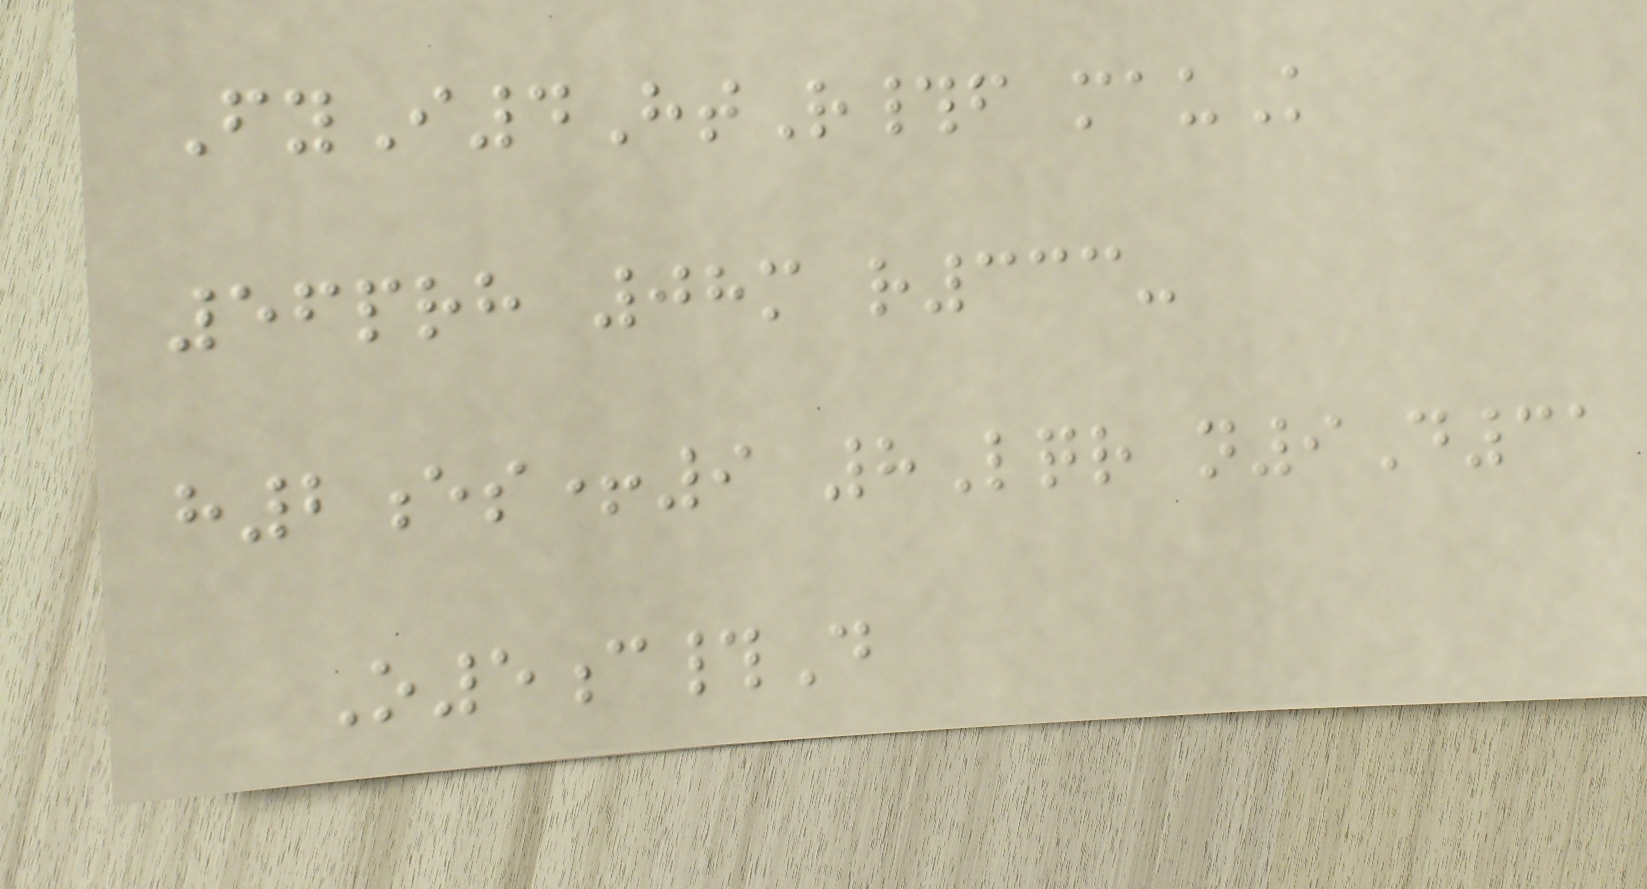FyI4HtR#f mauK
56prh 08m r333-
h2es+9 8Lqr n9D31
O5c#D
